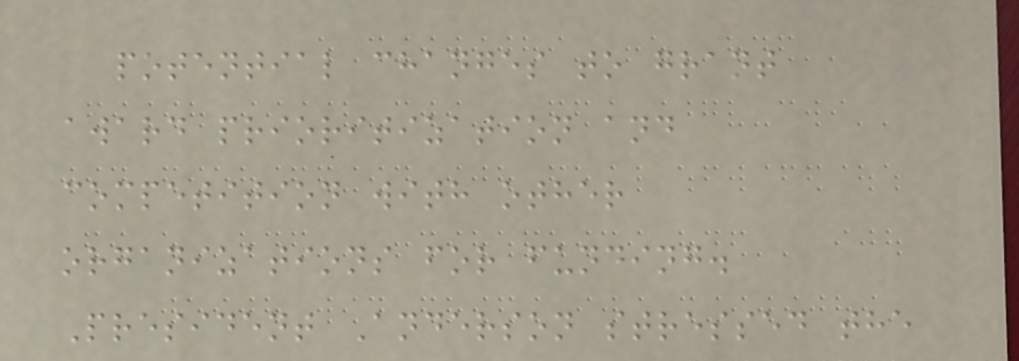potential changes to grant
award prioritization and
competition with other
organizations for funding.
President Anderson stressed the
